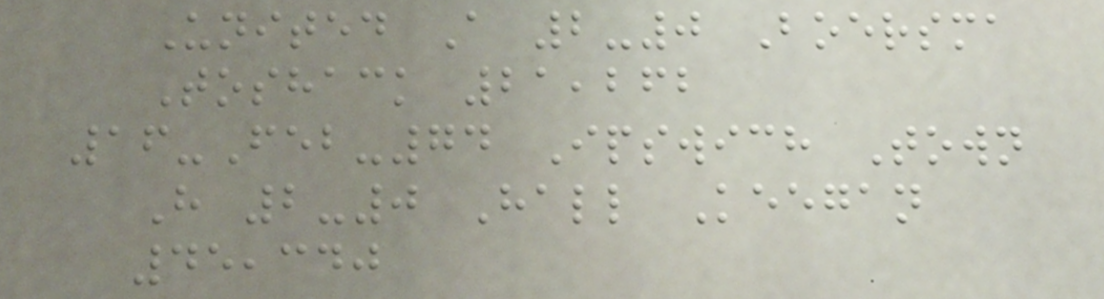United A 2-0 Boersma
Toshack 21,262
16-Feb-74 Ipswich Town
H 2-0 Hall Keegan
45,340
